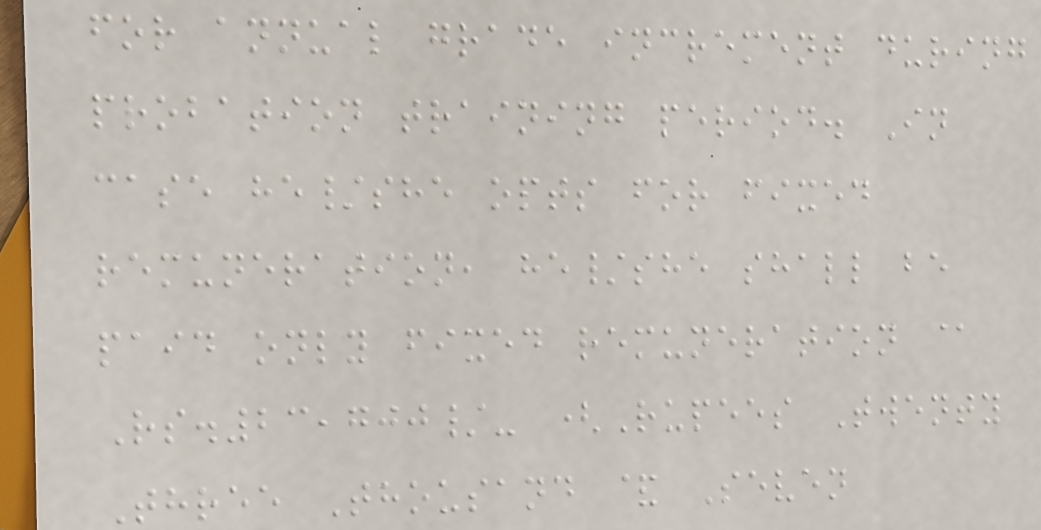for annual grade increment during
probation training period. In
case he/she opts for fixed
remuneration, he/she shall be
paid only fixed remuneration @
Rs.23,700/- (Rupees Twenty
Three Thousand & Seven
